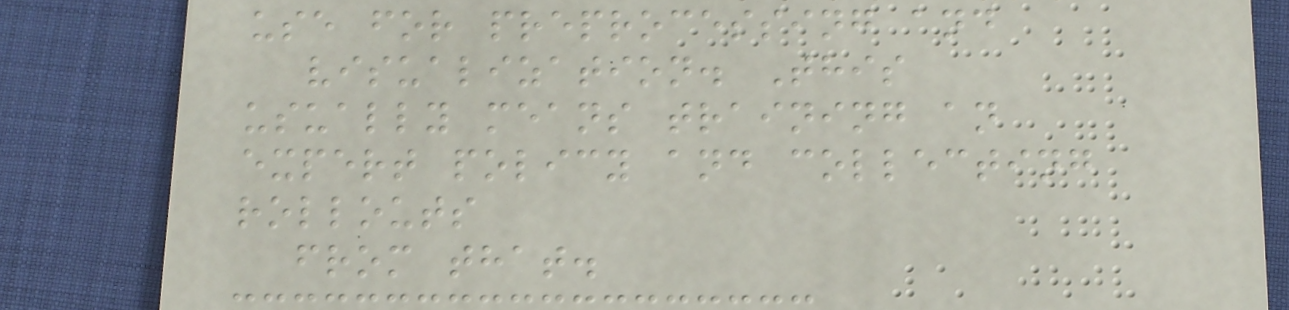use for preprocessing and
visualization. This
usually means training an
expert policy and collecting
rollouts
from that.
